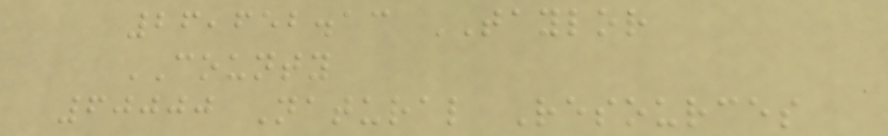26,652.13 TAYLOR
COUNTY
60000 Natural Resources
